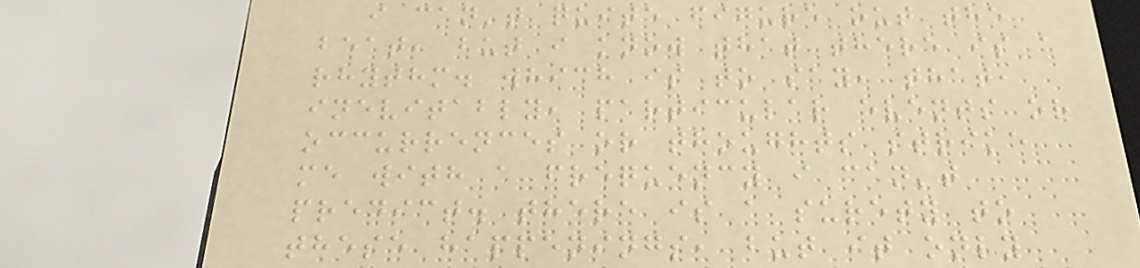i can't quite figure out the
beat, but i know that there is a
rhythm. which is to say, that,
inevitably, particular events or
occurrences or thoughts strike
me with a frequency i can't
predict. there is a surety to
these happenings, but it only
